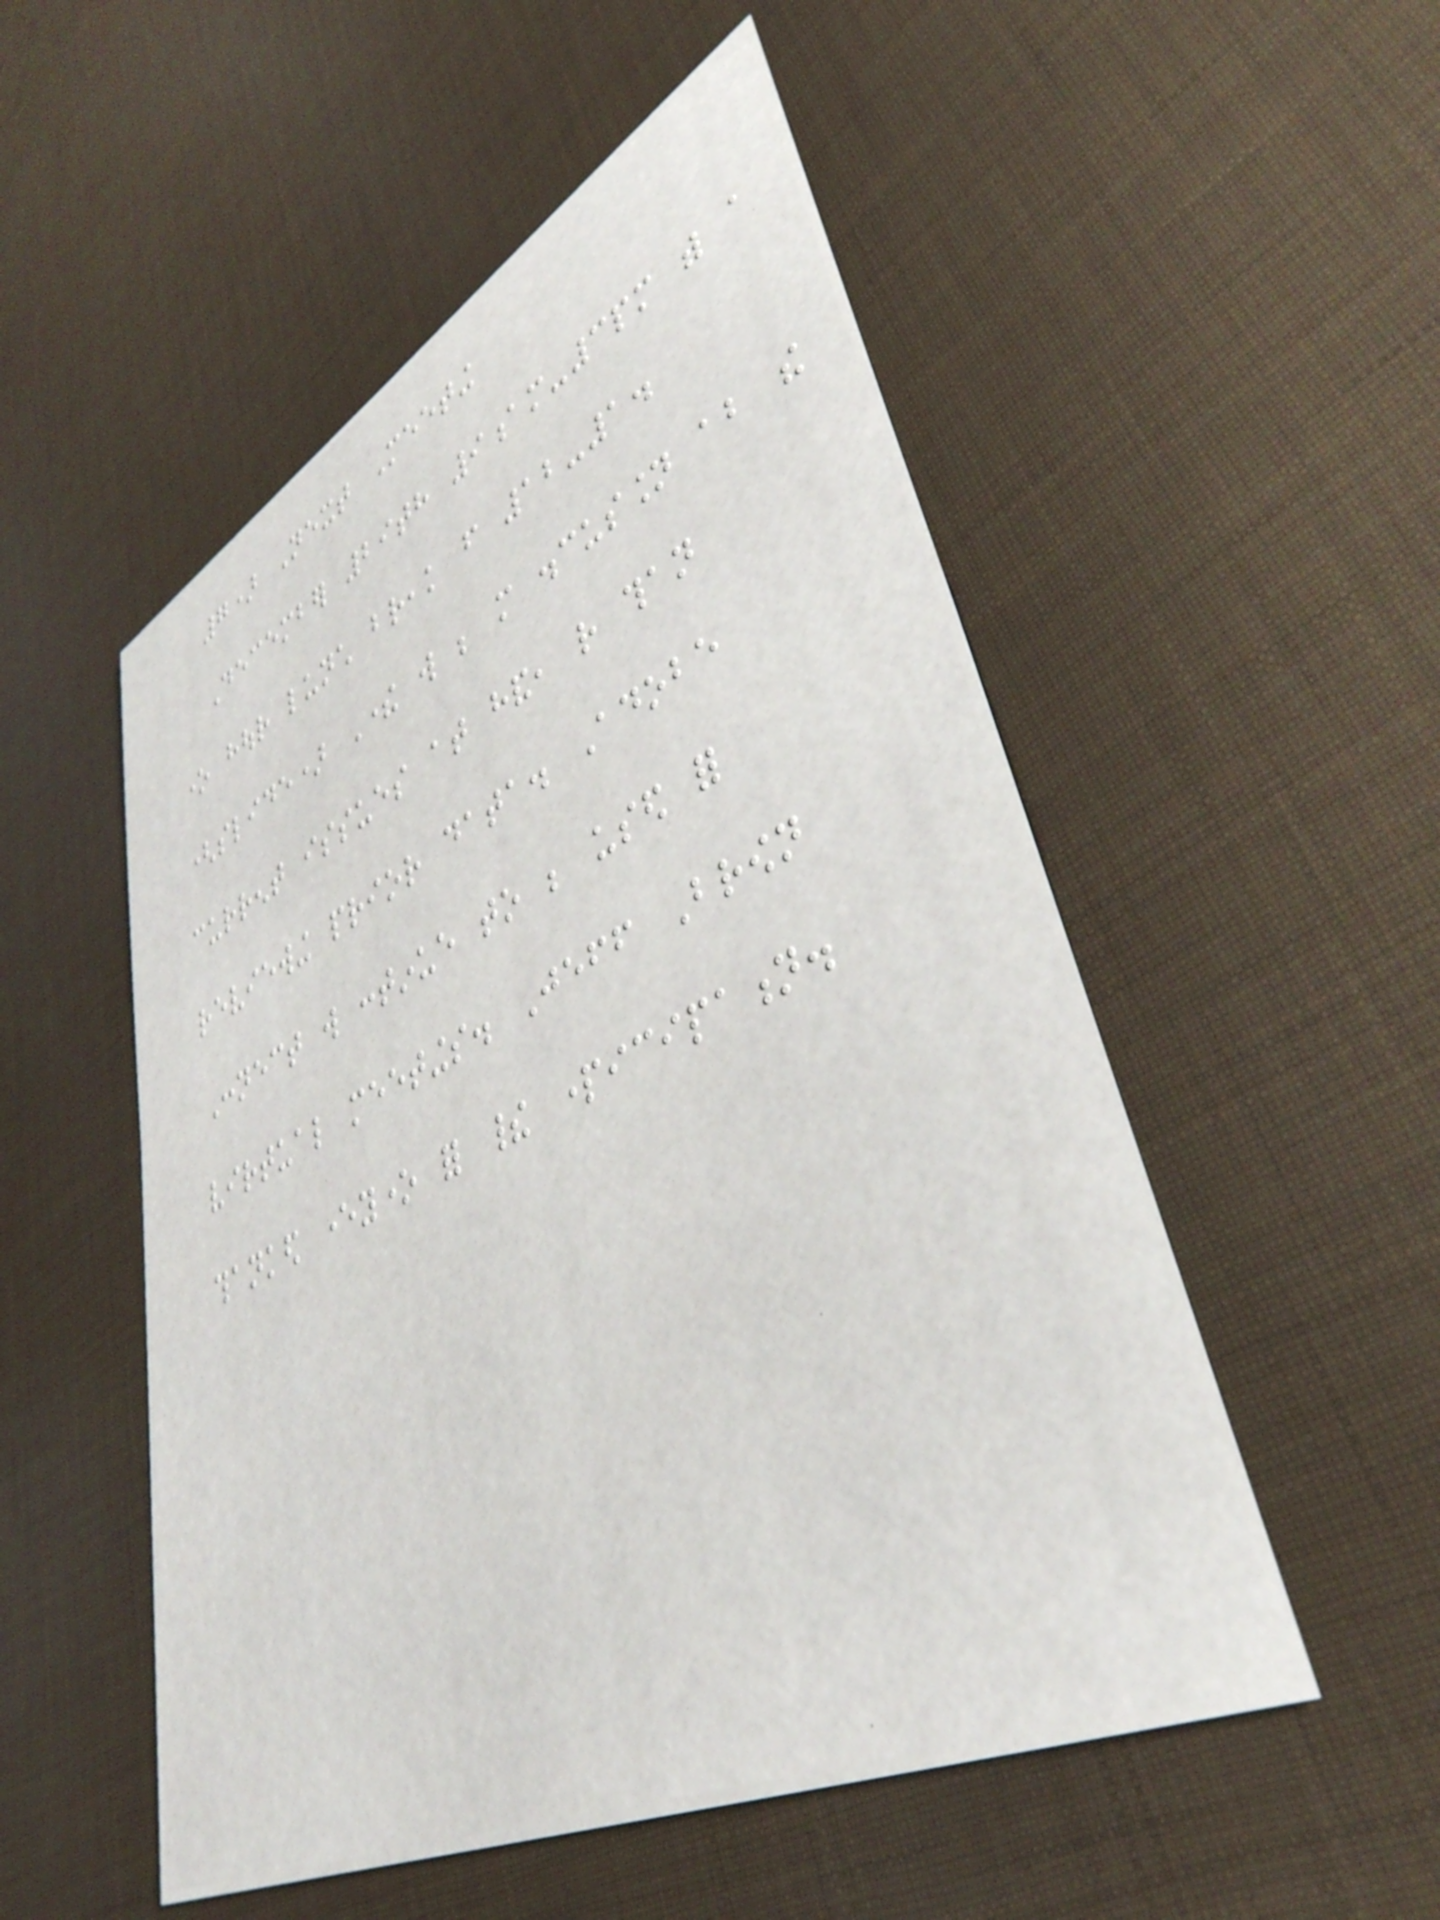7) Next Meeting
December 29th 9am-3pm with a
one hour lunch break from 12-1.
(slide) There will be more discussion about the
current issues at hand, rather than
reviewing prior data. Adobe
Connect will continue to be used for
virtual meetings. Jeff Brown
thanked everyone for their participation.
